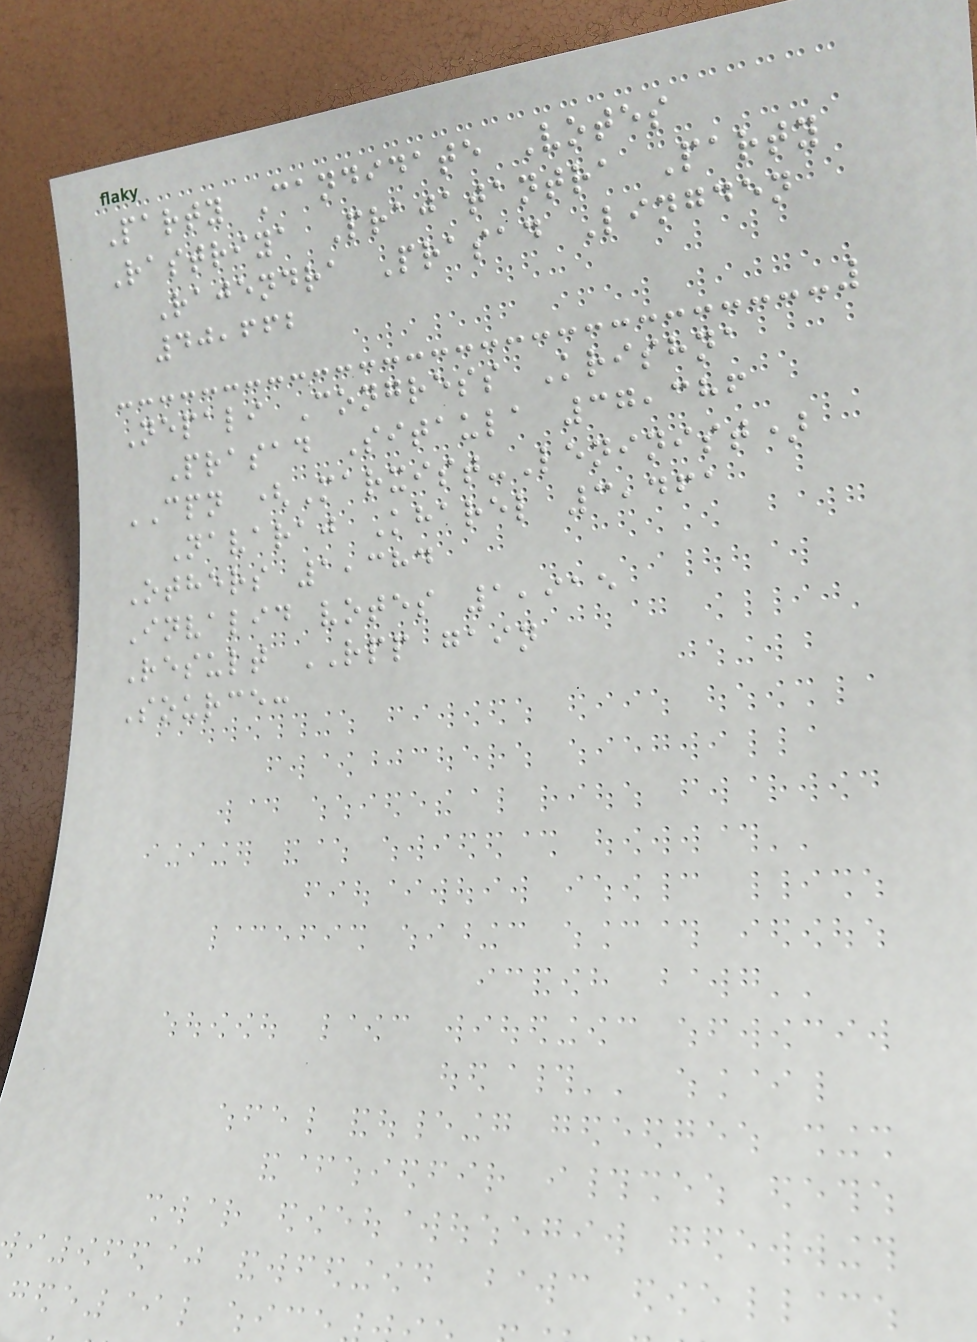Party Candidate Votes
Rastriya Prajatantra Party
Rajendra Prasad Lingden
40,662
Nepali Congress Krishna
Prasad Sitaula 37,386
CPN (Marxist-Leninist)
Navaraj Kharel 3,461
Others 1,384
Invalid votes 1,915
Result RPP gain
Source:
